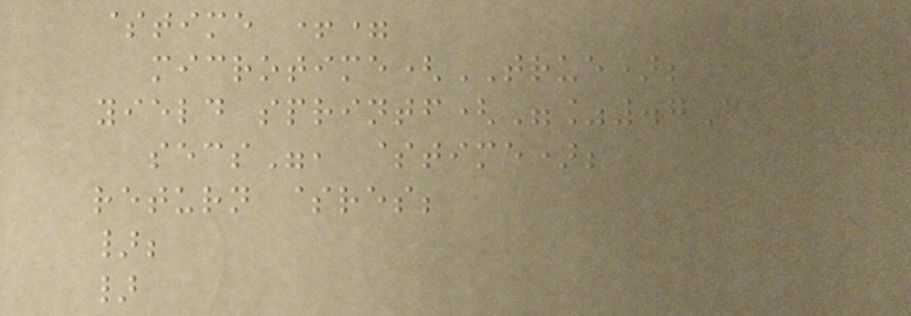$time +=
microtime(TRUE);
yield sprintf("%.7F
secs", $time);
return $res;
};
}
